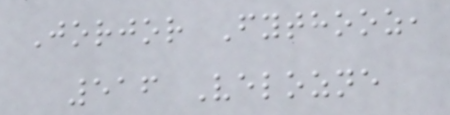Jorjor Fythooz,
516 Velozne
